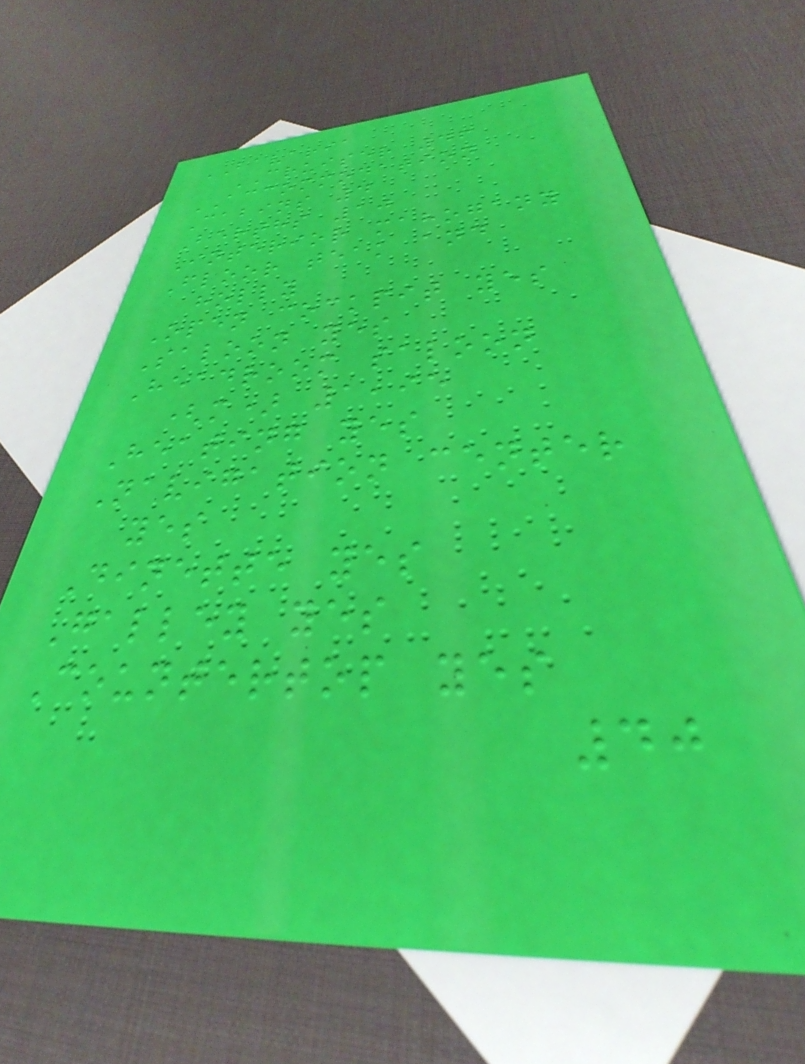BAVARIA
CRUISER 46
ACCOMMODATION
Cabins 4
Berths 10
Interior mahogany
Floor teak and
holly
Open cockpit yes
Saloon yes
Headroom saloon
(m) 1,95
Heating yes
Navigation center
yes
Dinette yes
Galley yes
Countertop yes
40
